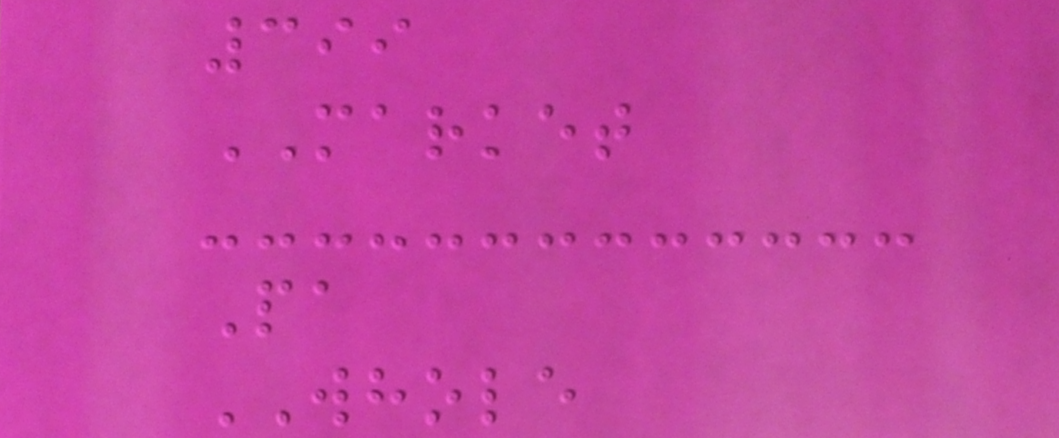399
MARKET
Pa
WHOLE
